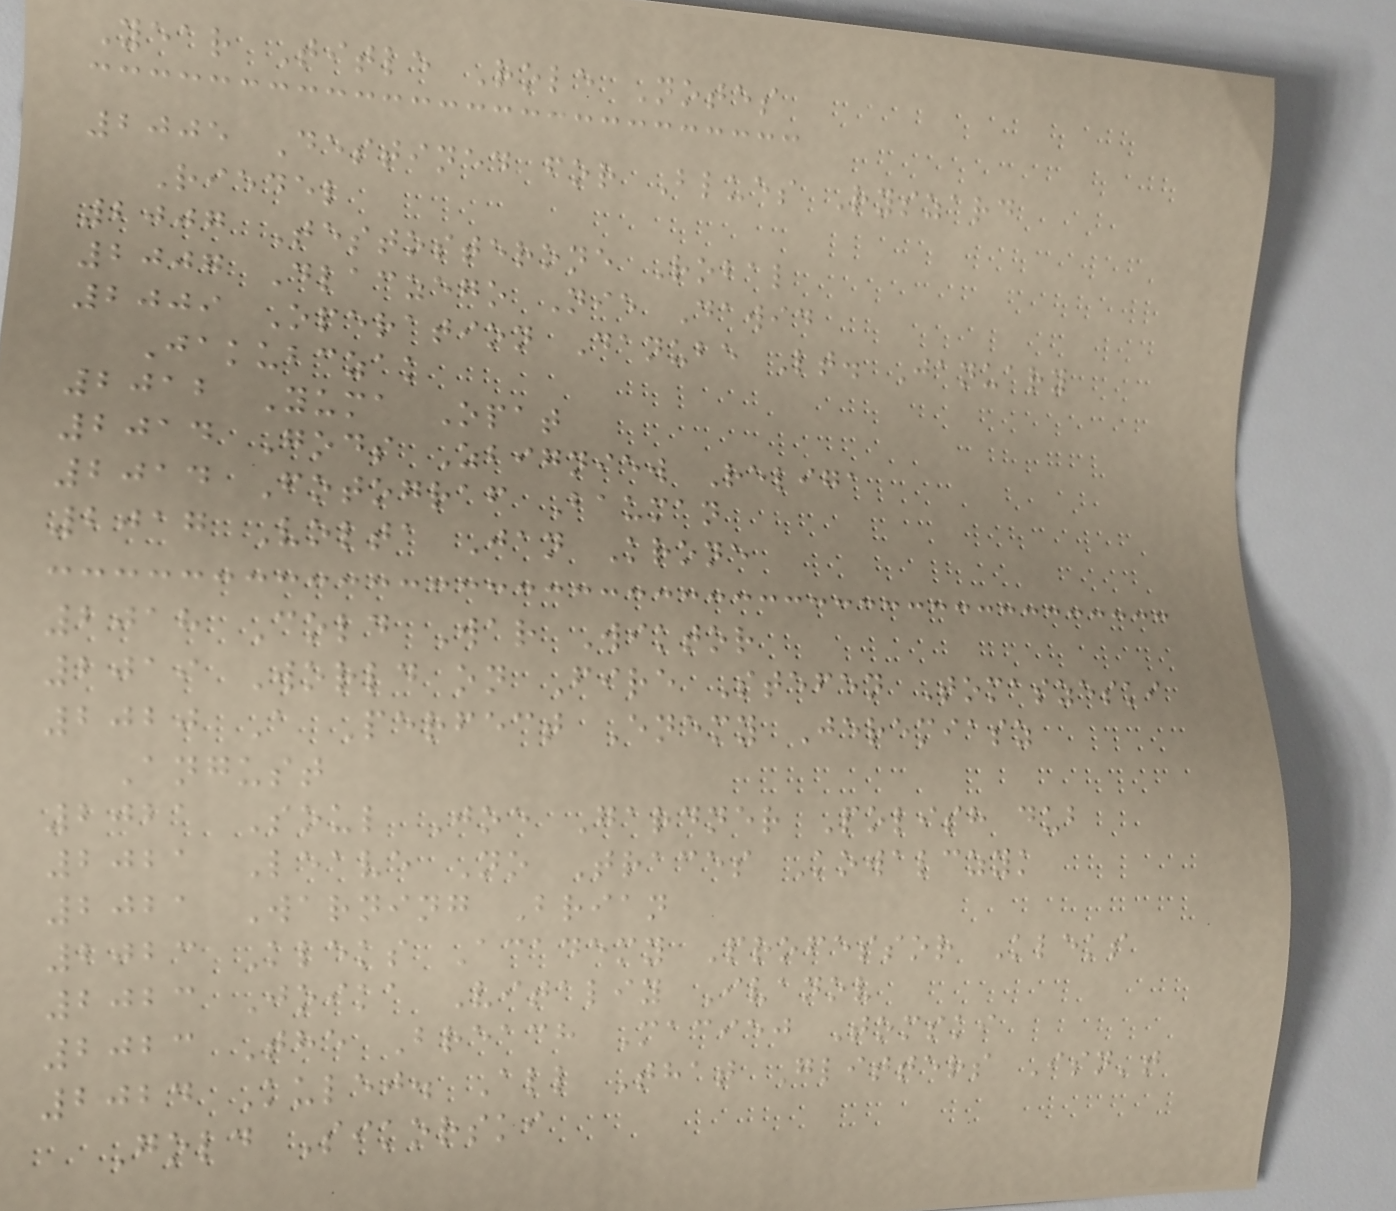Year Title Role Notes
2005 Destined for Blues Ryszard
Riedel
2007 Testosterone Robal
2007 Dlaczego Nie Dawid
2009 Operation Danube Lt. January
Jakubczak
2012 Yuma Opat
2014 Gods Zbigniew Religa
2014 Fotograf Bauman
2017 Volta Jan Krone
2018 Cold War Wiktor
2019 World on Fire Stefen Tomaszeski
2020 A Perfect Enemy Jeremiasz
Angust
2021 Soul Joe Gardner Polish dub
2021 Leave No Traces Kowalczyk
2021 Warning Brian
2023 Kleks Academy Professor Kleks
2023 Joika Vitaliy Ivanov
2023 The Breach Maciej Tomski
2024 Kulej. All That Glitters Isn't
Gold Sikorski
